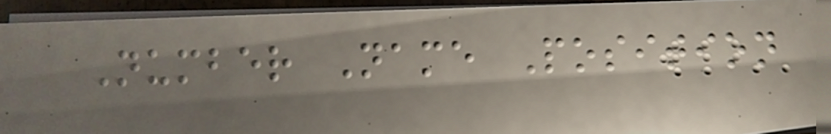Number Name Position
